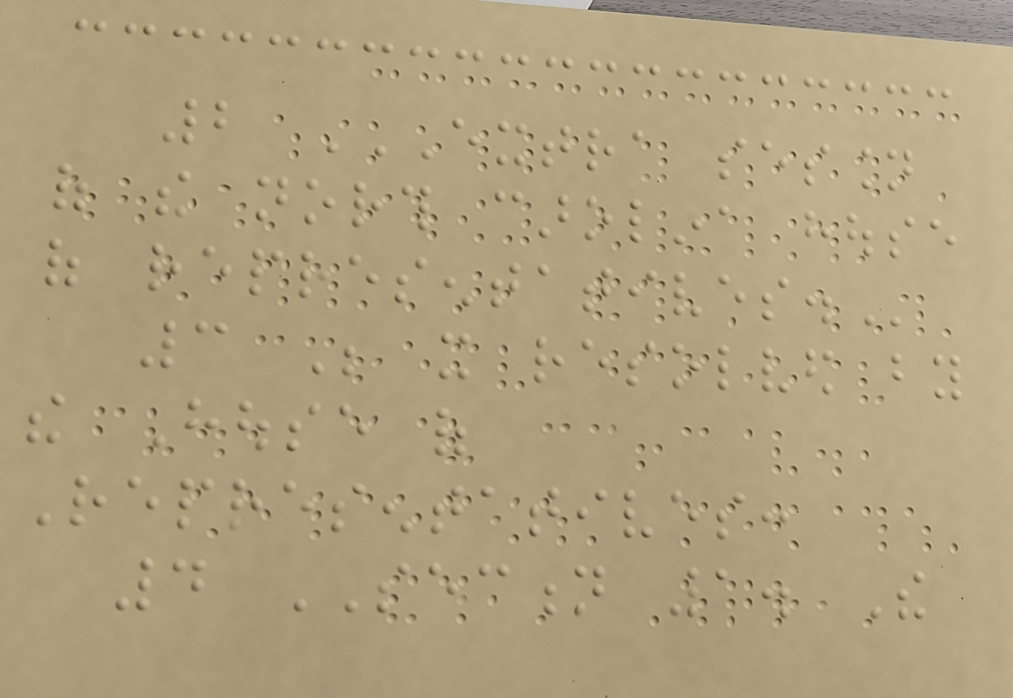2 EXTRA SESSION
OF THE NORTH CAROLINA HOUSE
OF REPRESENTATIVES.
3 Be it resolved by
the House of
Representatives:
4 SECTION 1. The
